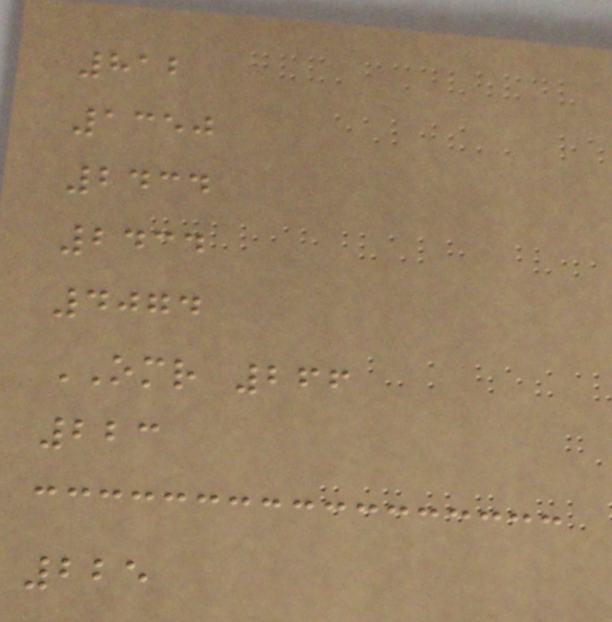812
1350
2434
2434
4074
OMR 266
223
225
